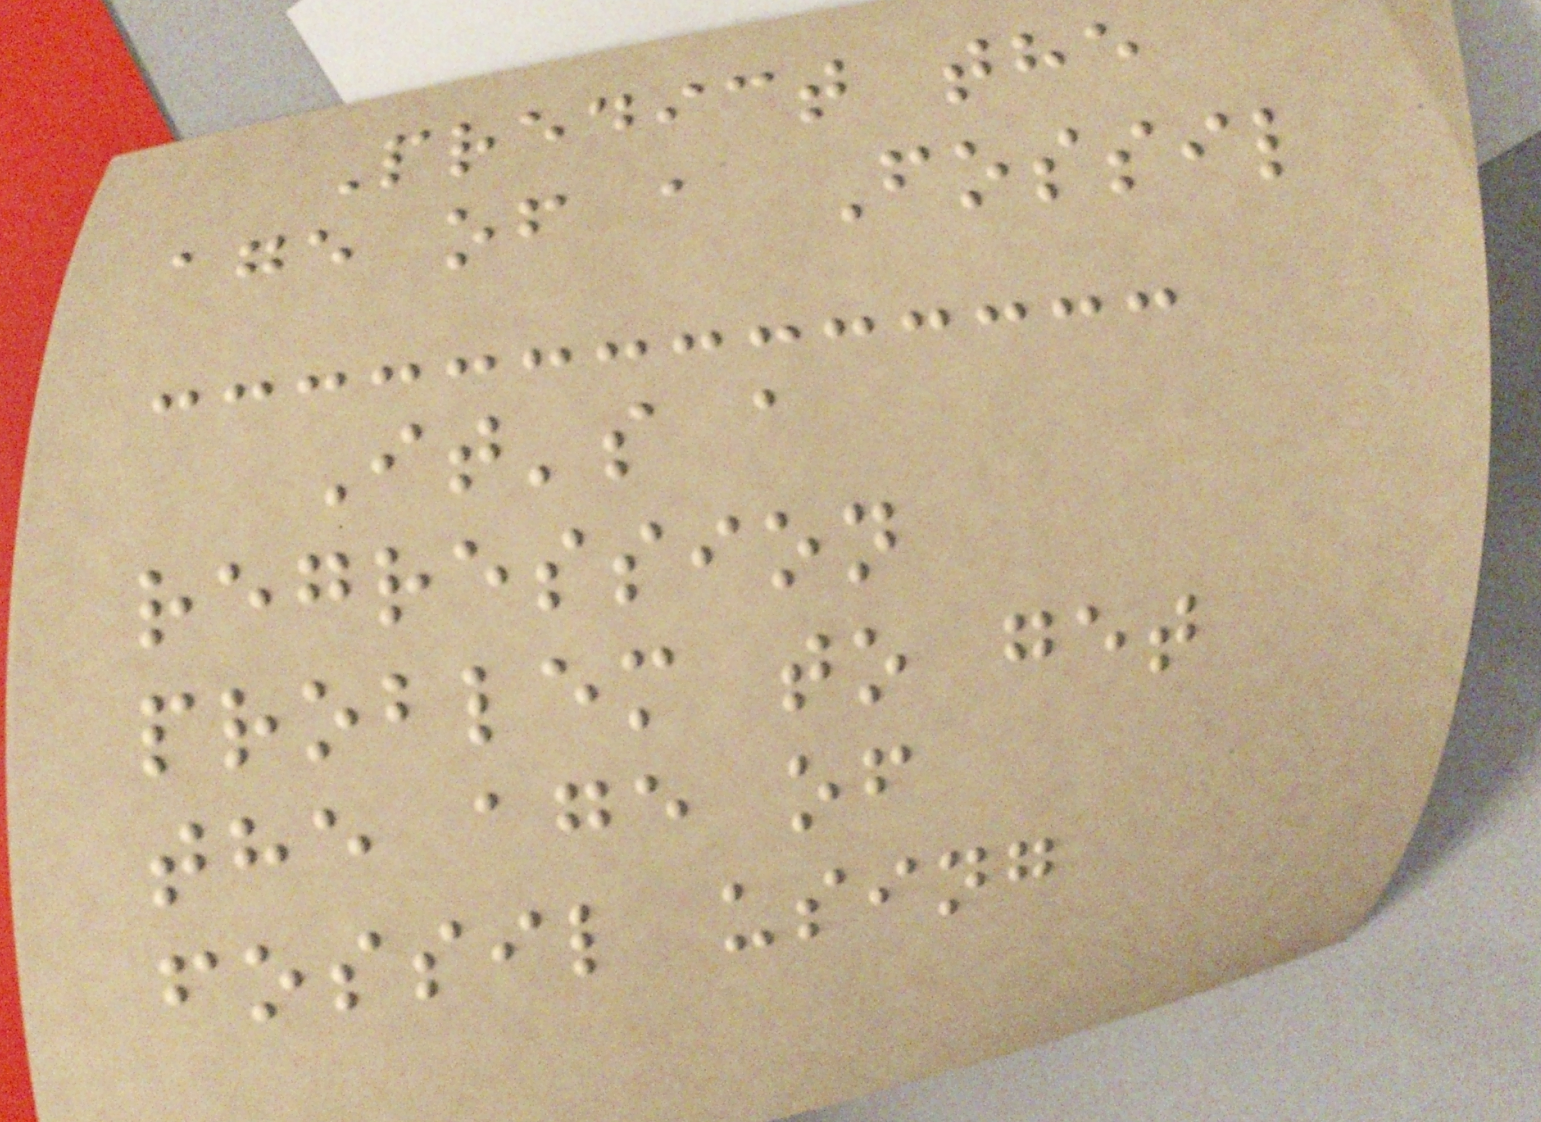Predict the
age of a Fossil
It's a
regression
problem to get
the age of
fossil using
